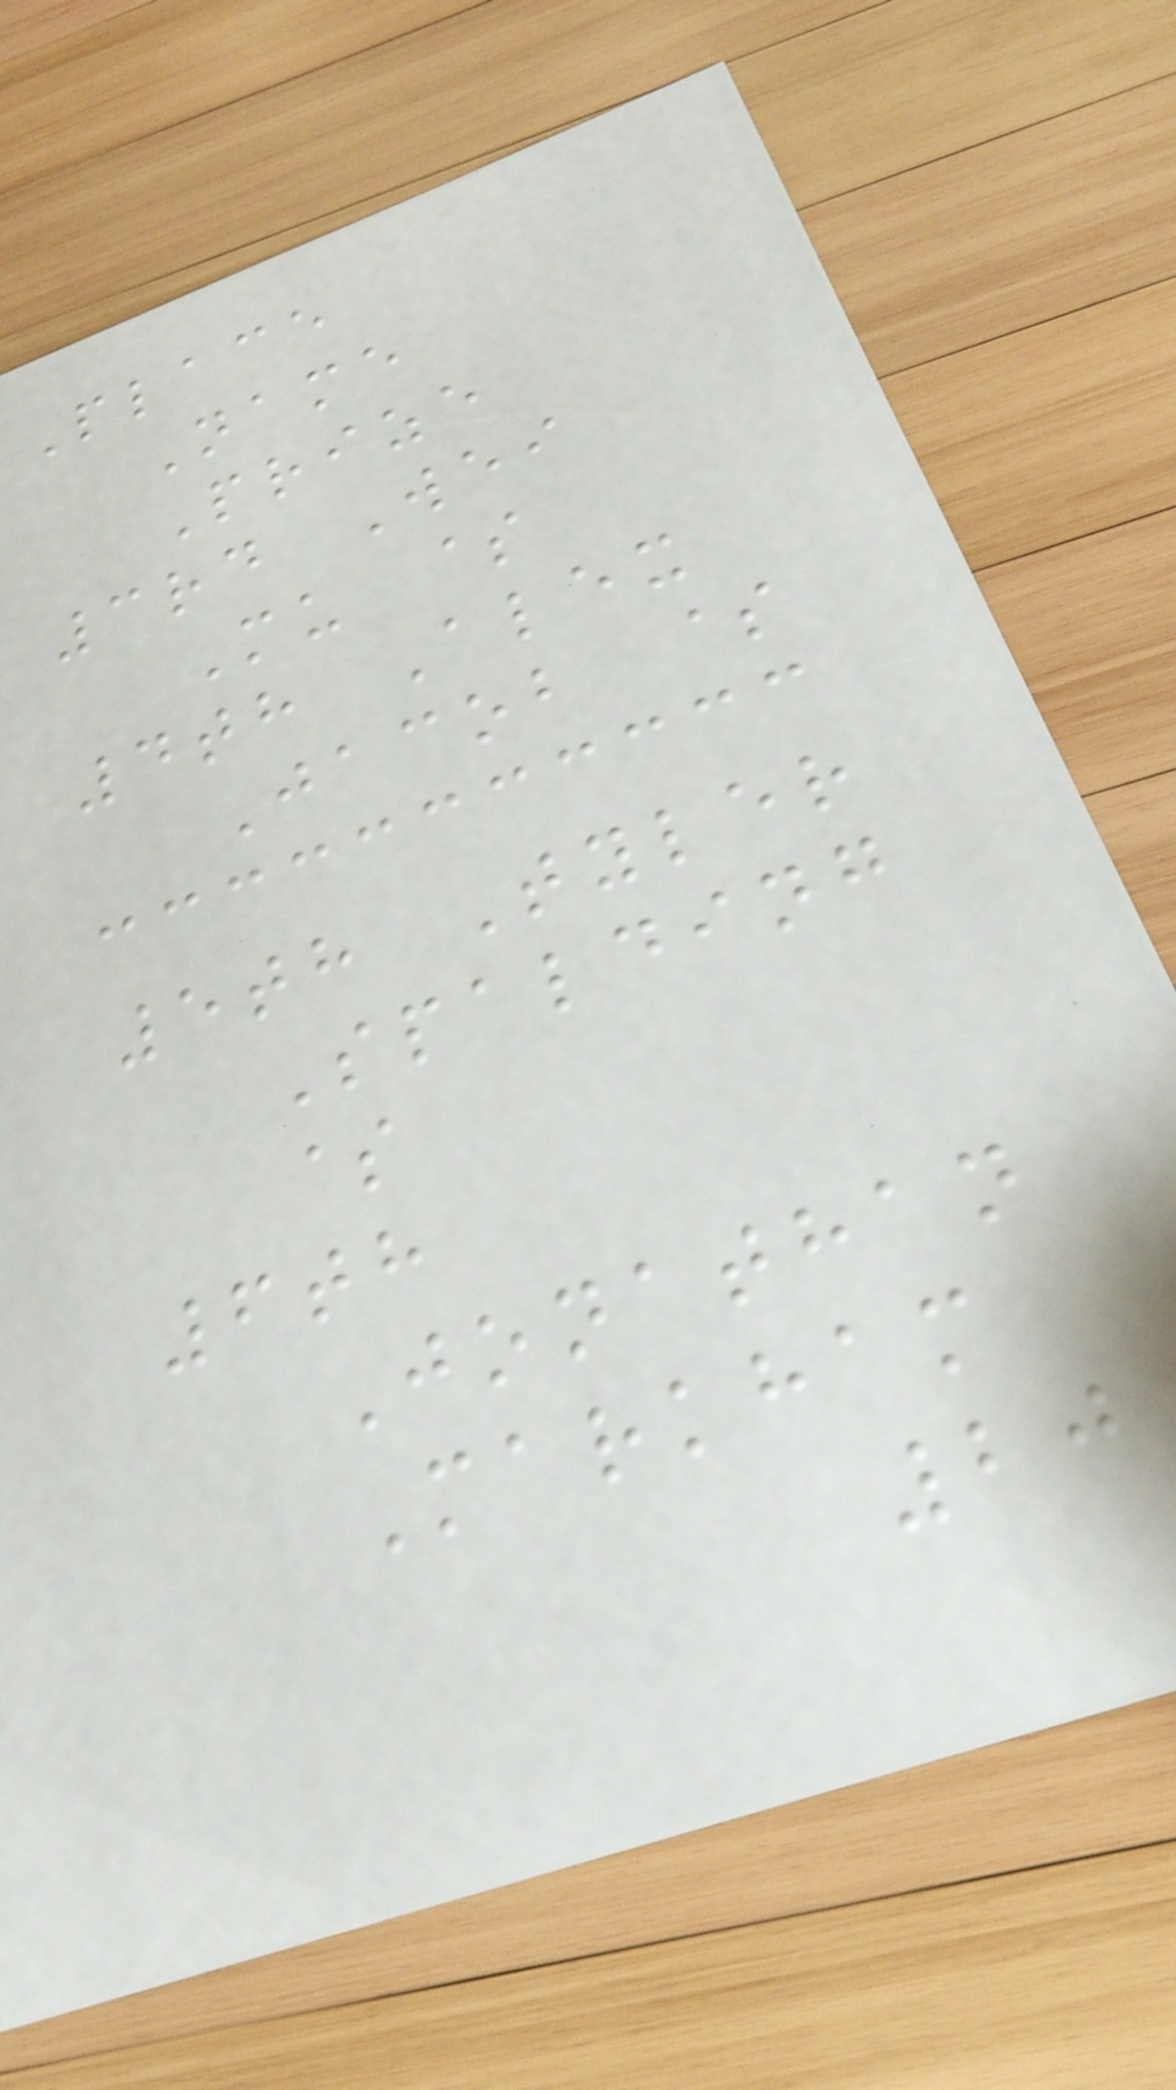Place
Name
Prize
3rd Wei
Mu $
4th Alex
Jacob $
5th Tyler
Spalding
$
6th
Jonathan
Markham
20
